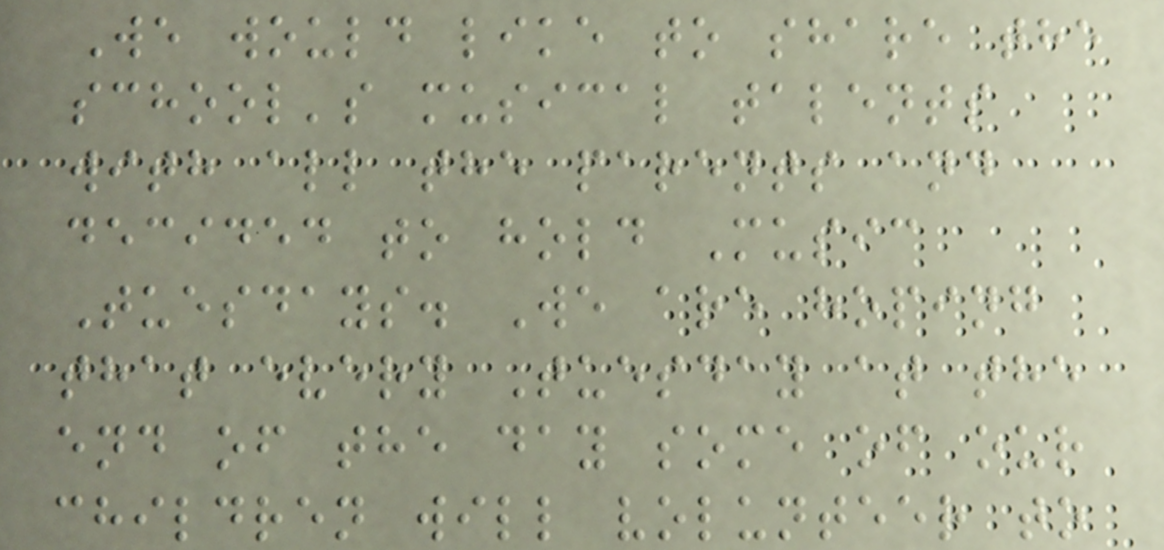We would like to share the
school's musical talents
with all the parents and
decided to hold Music
Tuesdays. We are hoping
that every Tuesday at the
end of the day some of our
children will volunteer to
